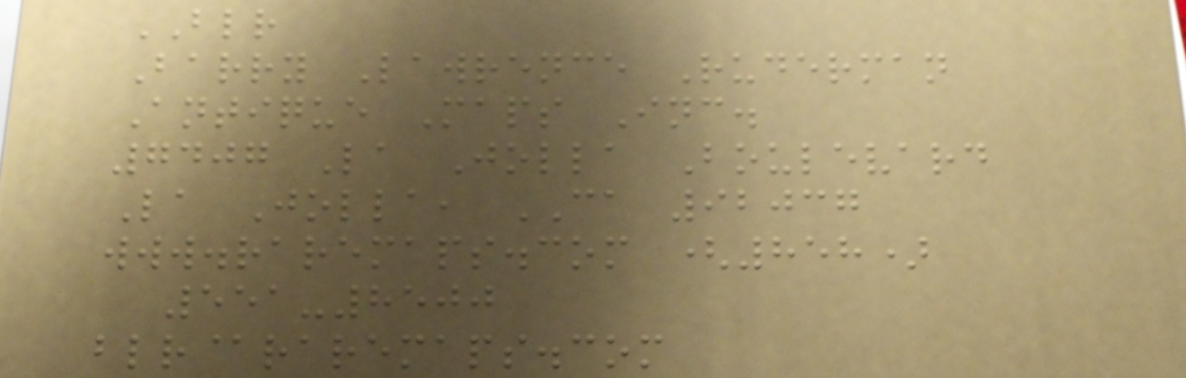BLR
Barry Lawrence Ruderman
Antique Maps Inc.
7407 La Jolla Boulevard
La Jolla, CA 92037
www.raremaps.com (858)
551-8500
blr@raremaps.com
